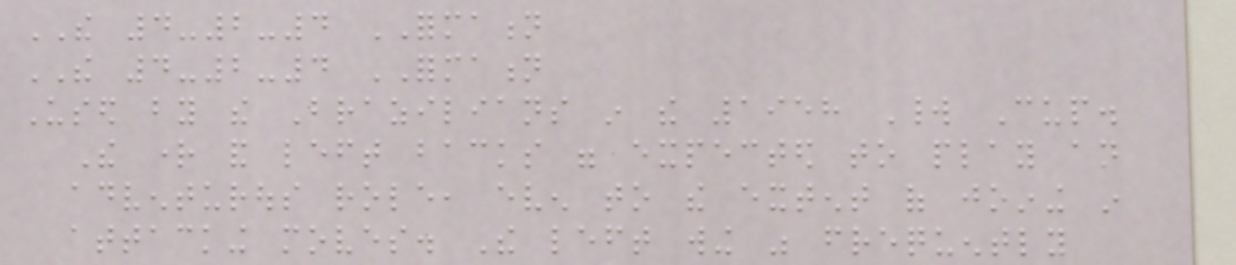THE 4-2-4 FORMATION
THE 4-2-4 FORMATION
Used by the Brazilians in the 1958 World Cup.
The right and left backs were expected to play an
adventurous role, even to the extent of joining in
attacking moves. The left wing was frequently
